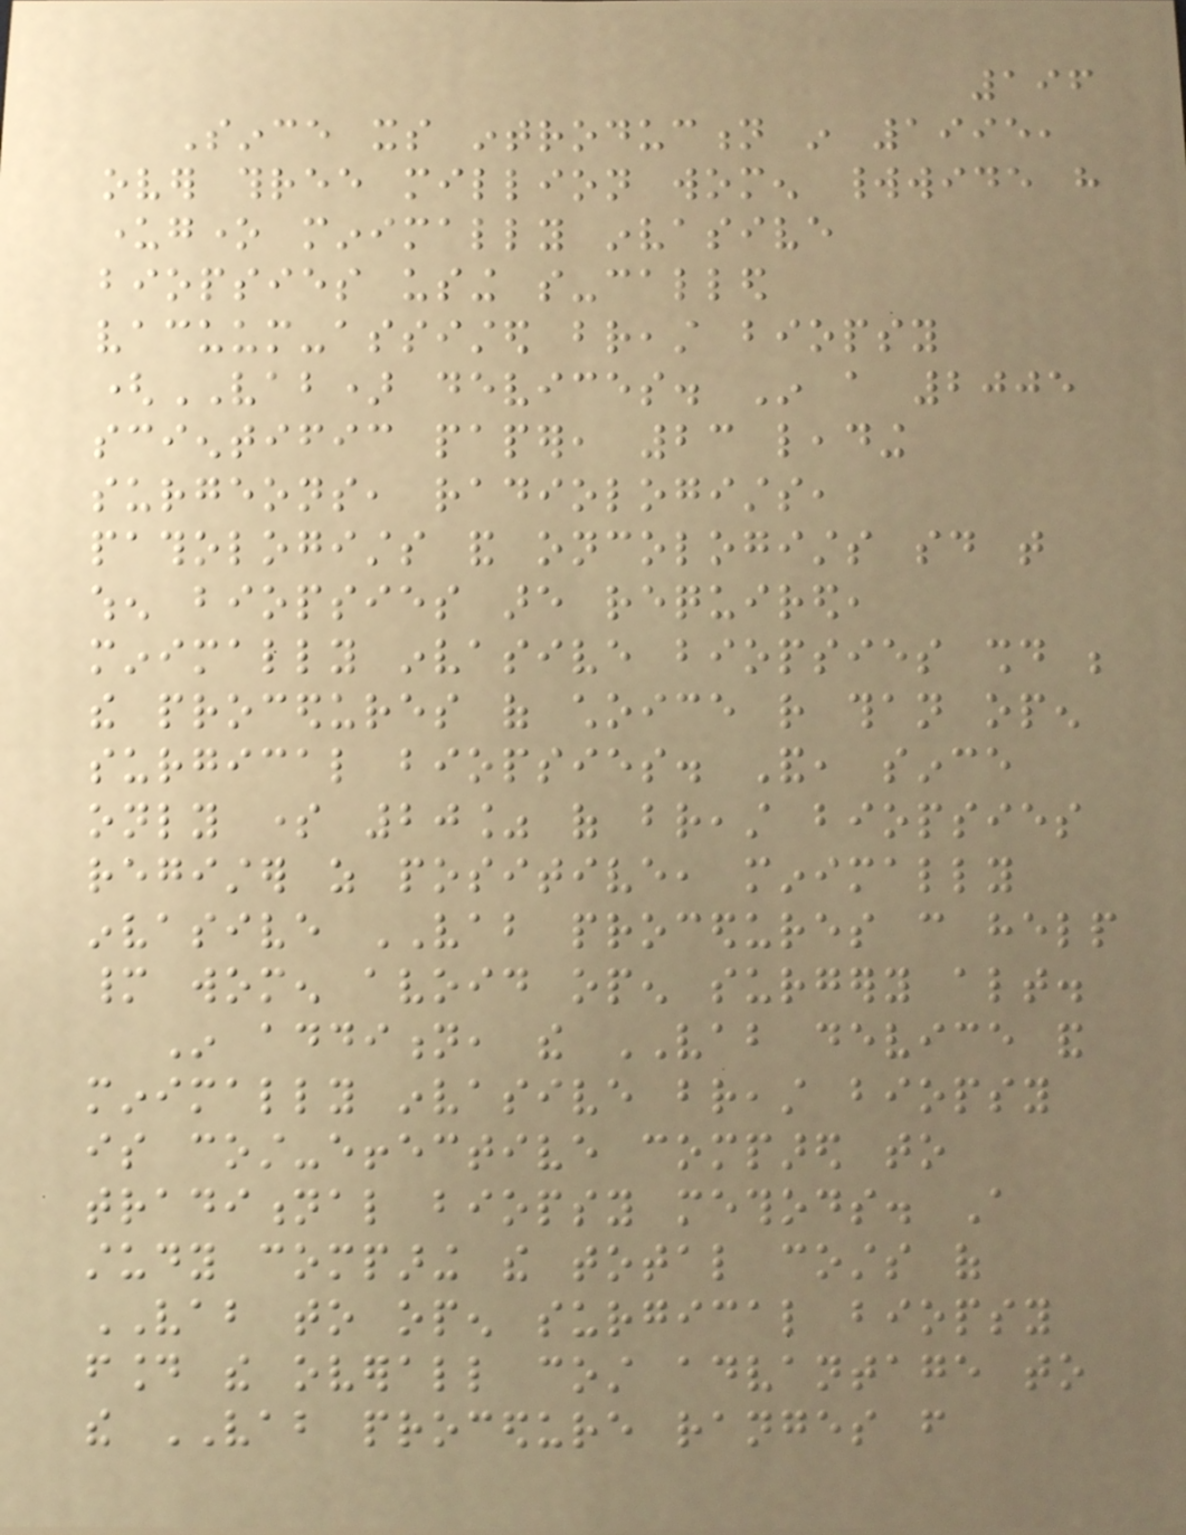196
Since its introduction in 1995,
over three million women worldwide have
undergone minimally invasive
biopsies using so-called
vacuum-assisted breast biopsy
(VAB) devices. In a 2005
scientific paper, 23 leading
surgeons, radiologists,
pathologists and oncologists said that
when biopsies are required,
minimally invasive biopsies should be
the procedures of choice rather than open
surgical biopsies. And, since
only some 20% of breast biopsies
register as positive, minimally
invasive VAB procedures can help
many women avoid open surgery altogether.
In addition, the VAB device and
minimally invasive breast biopsy
is cost-effective compared to
traditional biopsy methods. A
study comparing the total costs of
VAB to open surgical biopsy
found the overall cost advantage to
the VAB procedure ranges from
